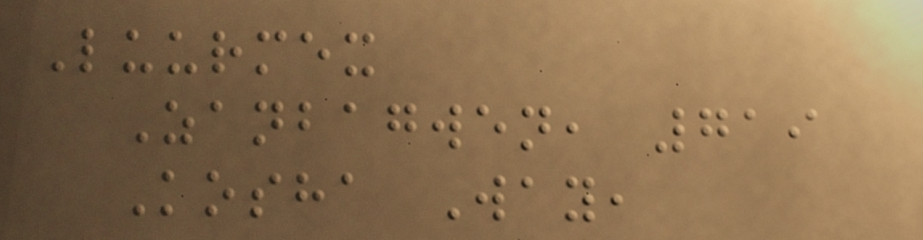Luurmex
Zanbagwen, 719
Kosha Way,
